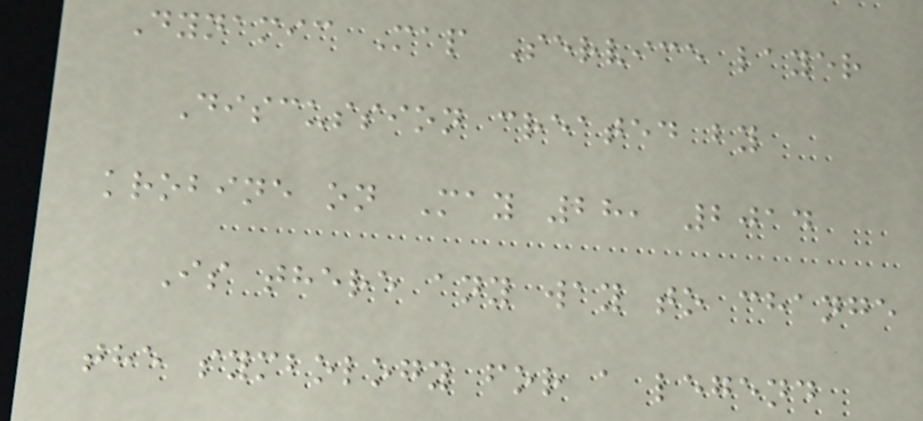Dynamic Map Service layer
Discussion created by
krobine on May 28, 2014
Is there any way to change
the symbology for a legend
